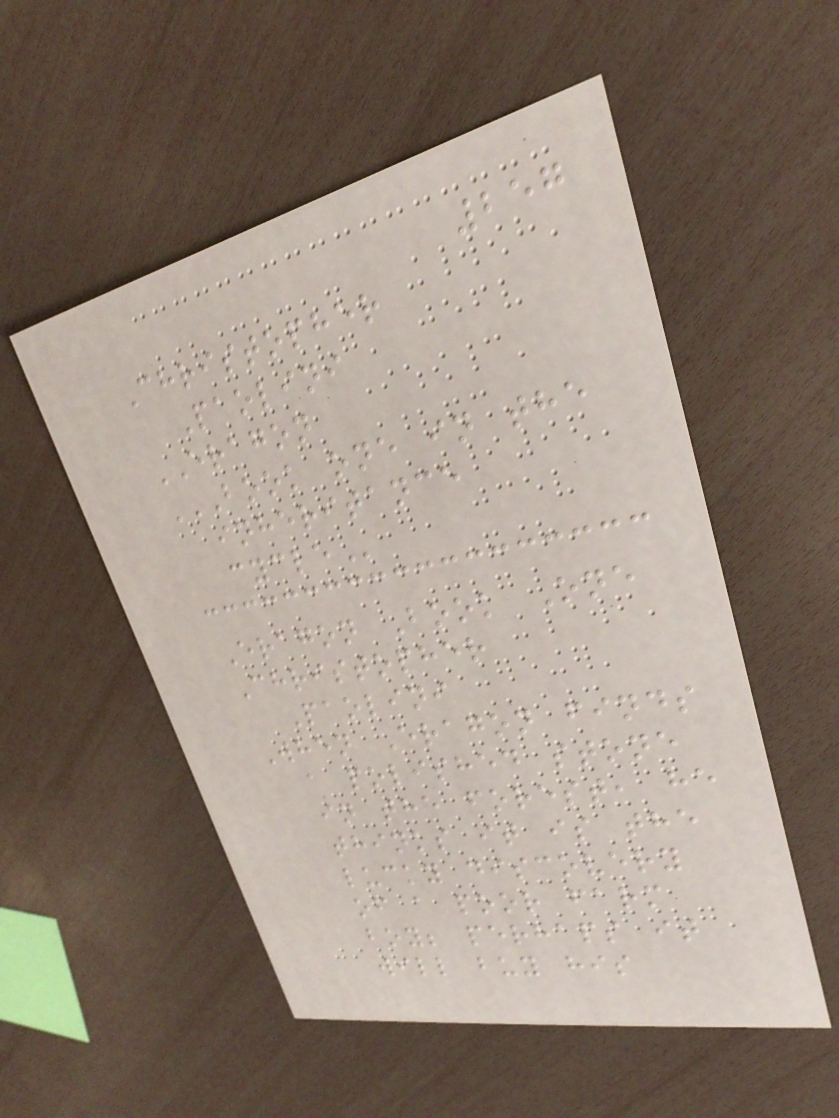257
Christopher
Paolini
ERAGON
BOOK ONE IN THE
INHERITANCE
CYCLE
Eragon Book One
Christopher
Paolini
When Eragon finds
a polished stone
in the forest, he
thinks it is the
lucky discovery
of a poor farm
boy; perhaps it
will buy his
